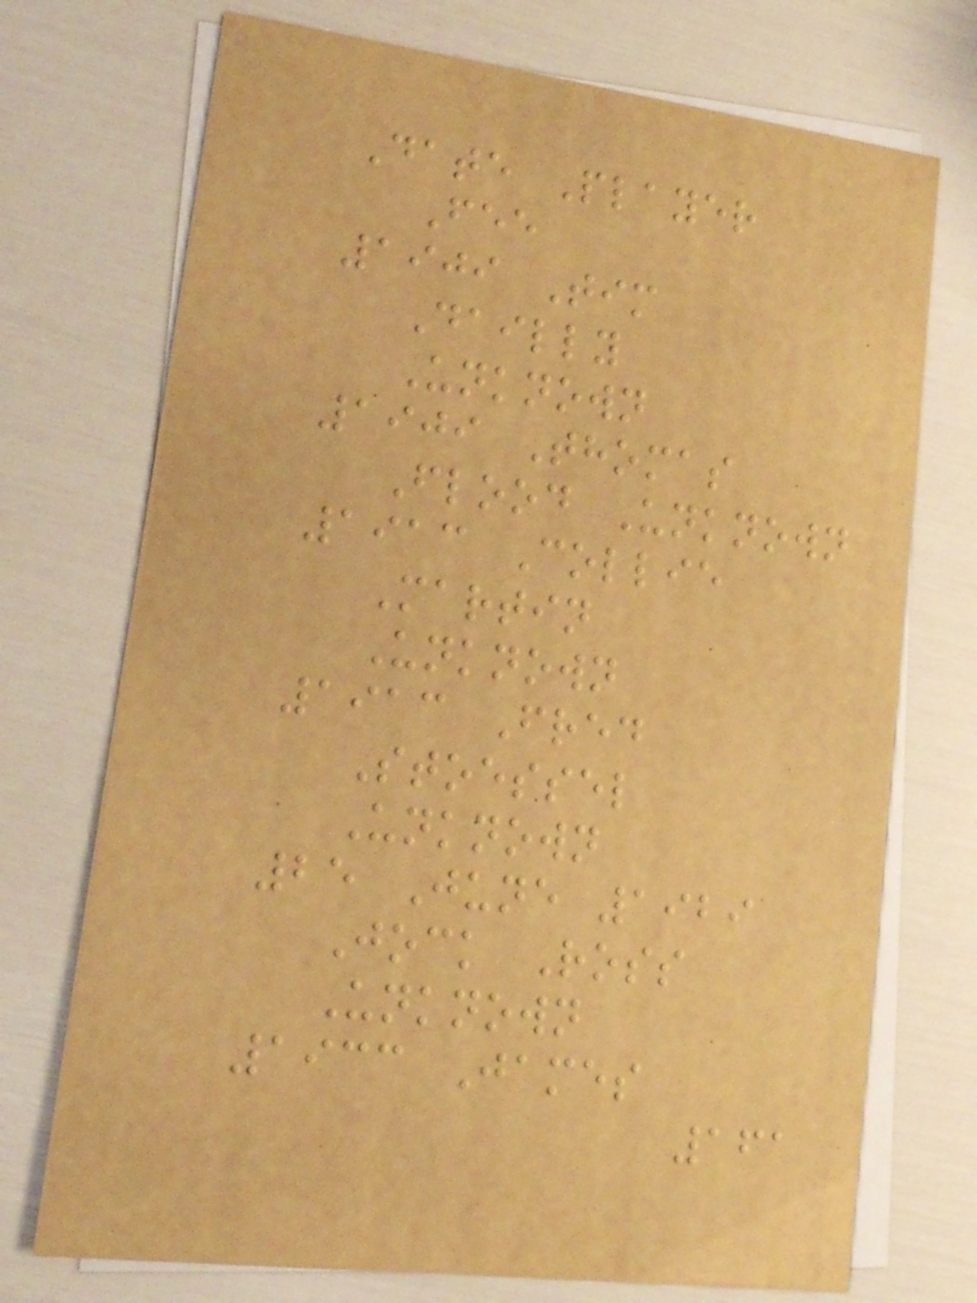Date Player
Fee
1909 Tim
Dailly
Unknown
1909 Thomas
Flood Unknown
1913 Collie
Martin
Unknown
1913 Fred
Stoessel
Unknown
25 June 1929
Jock Ross
Unknown
1933 James
161
